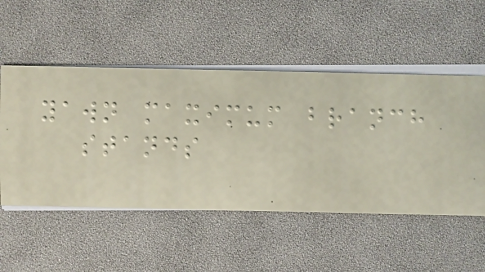yawn maximum branch
stands
